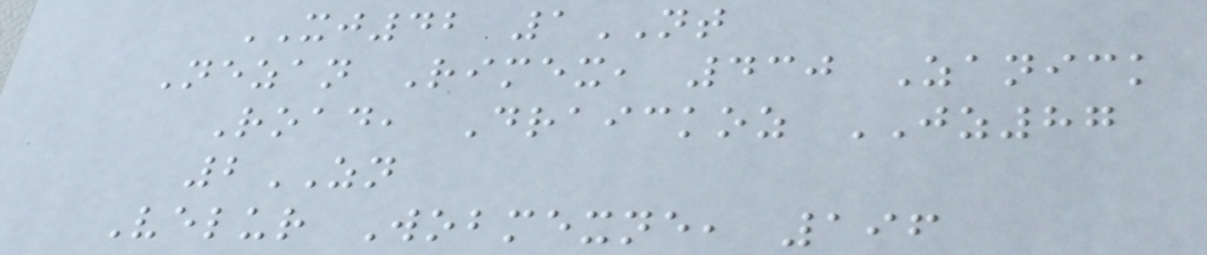XJ42 1NT
Nezan Rimex, 430 Zanick
Road, Draickoz JZ87
2ZN
Velur Wobmexne, 196
